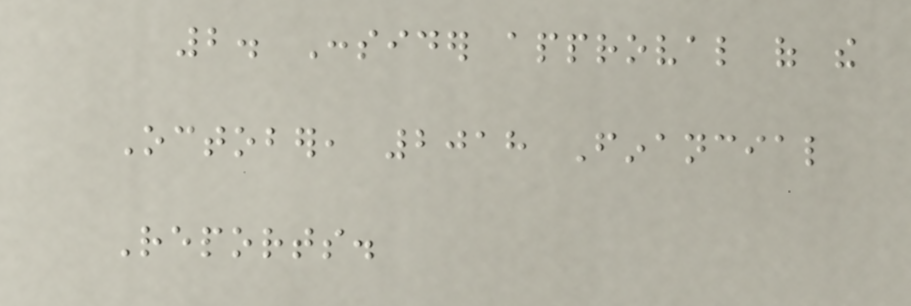2. Consider approval of the
October, 2018 Financial
Reports.
